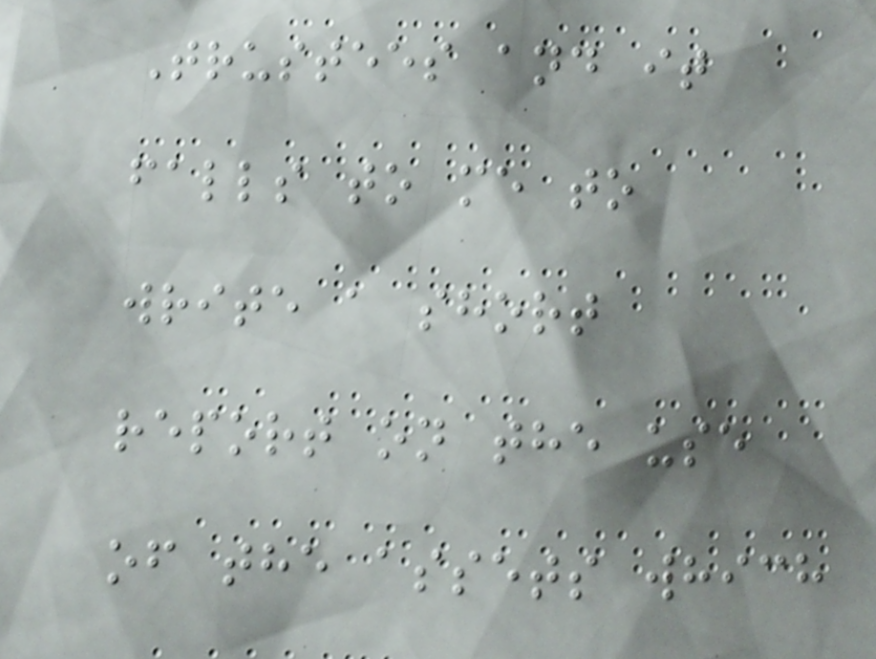Trustees and it
falls to me to
write a short
report on the use
of the assets which
